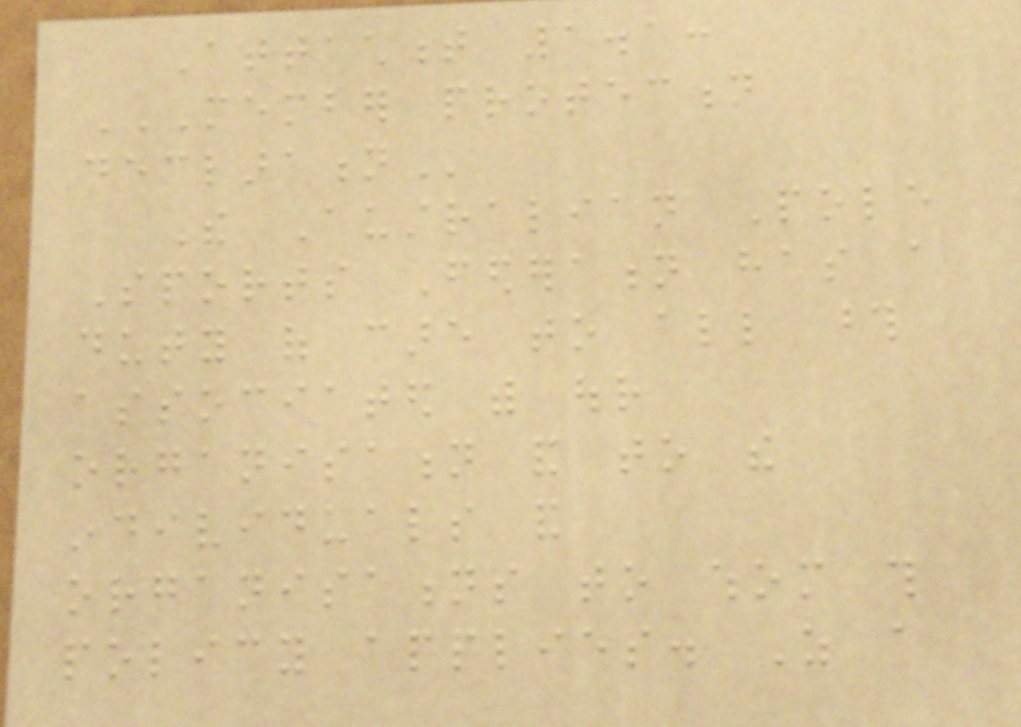Attachment 1.1:
MEMBER PROTECTION
DECLARATION
The Australian Pole
Sports Federation has a
duty of care to all those
associated with our
organisation and to the
individuals and
organisations to whom this
policy applies. As a
